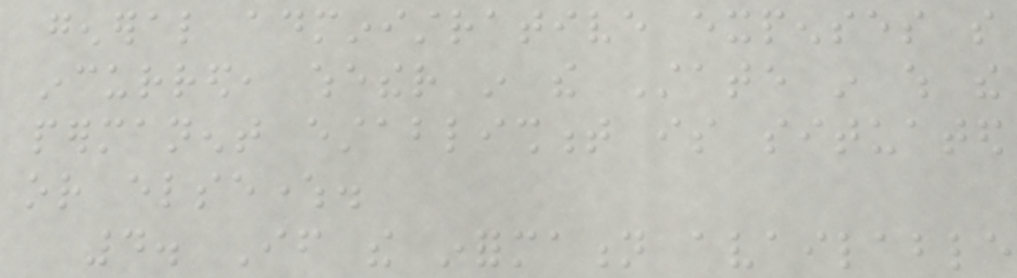general administrative expenses so
incurred, whether in the State in which the
permanent establishment is situated
or elsewhere.
4. If the information available
